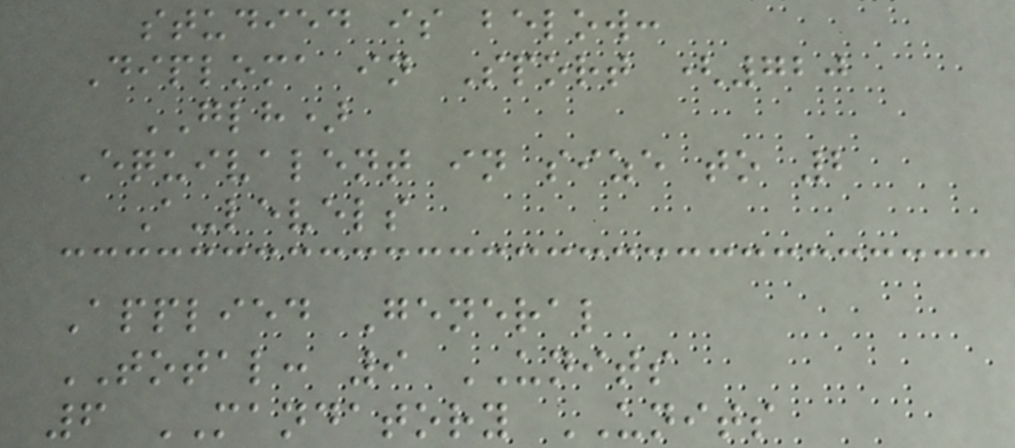studied is below:
Diploma in Sport (720
GLH)
Equivalent in size to 2
A-levels
Applied General
TOTAL: 9 UNITS
6 MANDATORY UNITS
